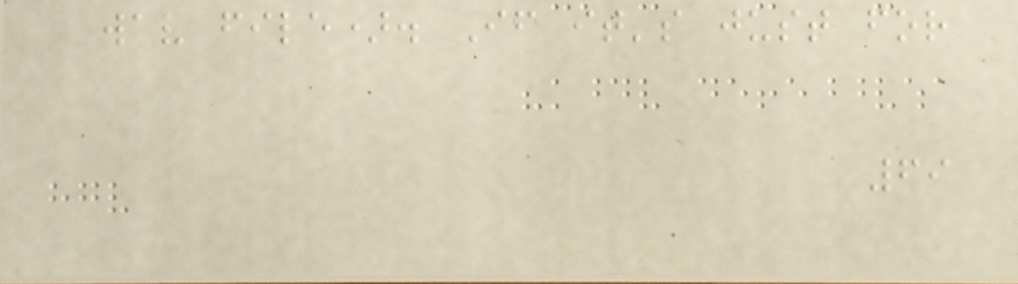wav file). If it's just for
69
